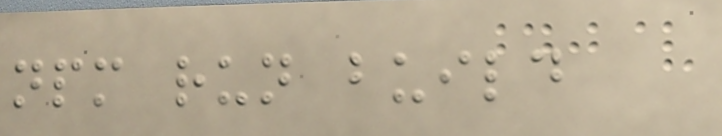npm run build
